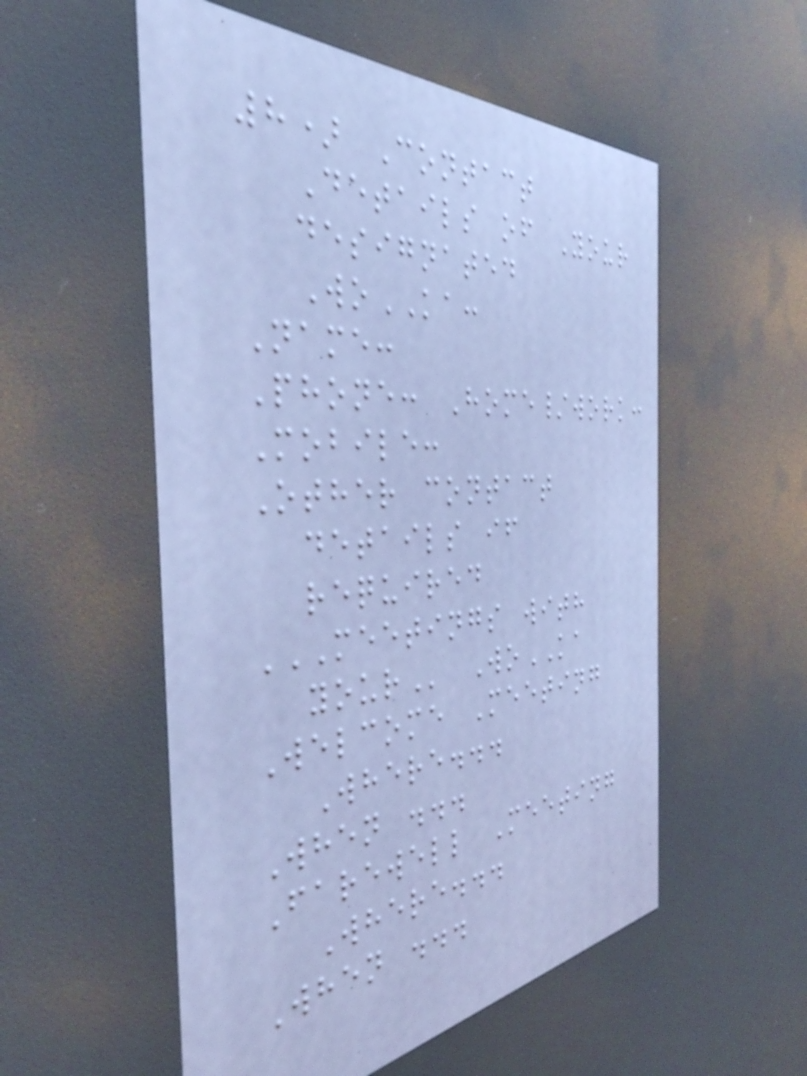8) Contact
Details of Your
designated
WoKA:
Name:
Phone: Home/work:
Mobile:
Other contact
details if
required
MEETINGS WITH
YOUR WoKA
Welcome Meeting
Where...
When ...
Farewell Meeting
Where...
When ...
